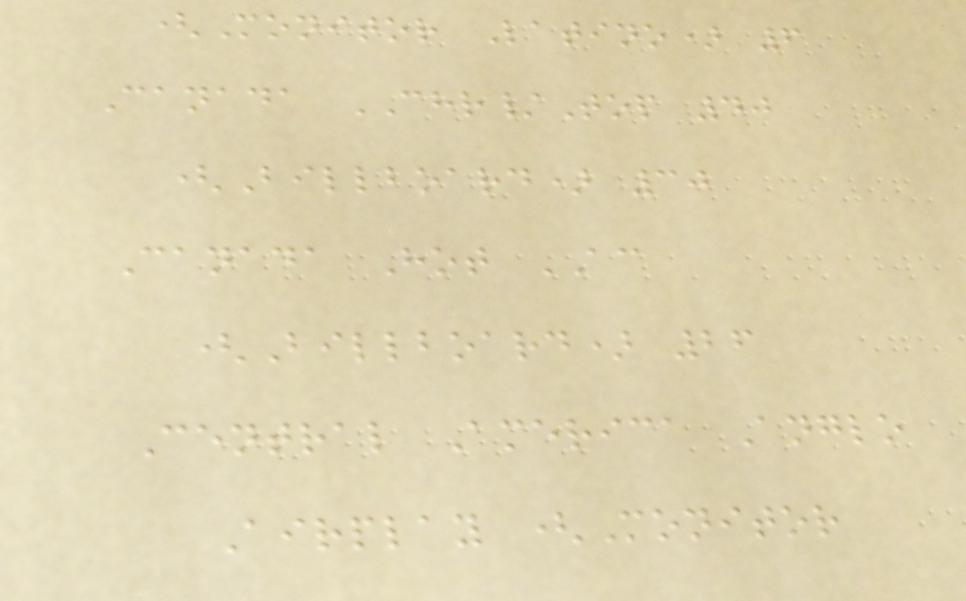(Monitor Latino) 6
Canada CHR/Top 40
(Billboard) 30
Canada Hot AC
(Billboard) 26
Central America Anglo
Airplay (Monitor
